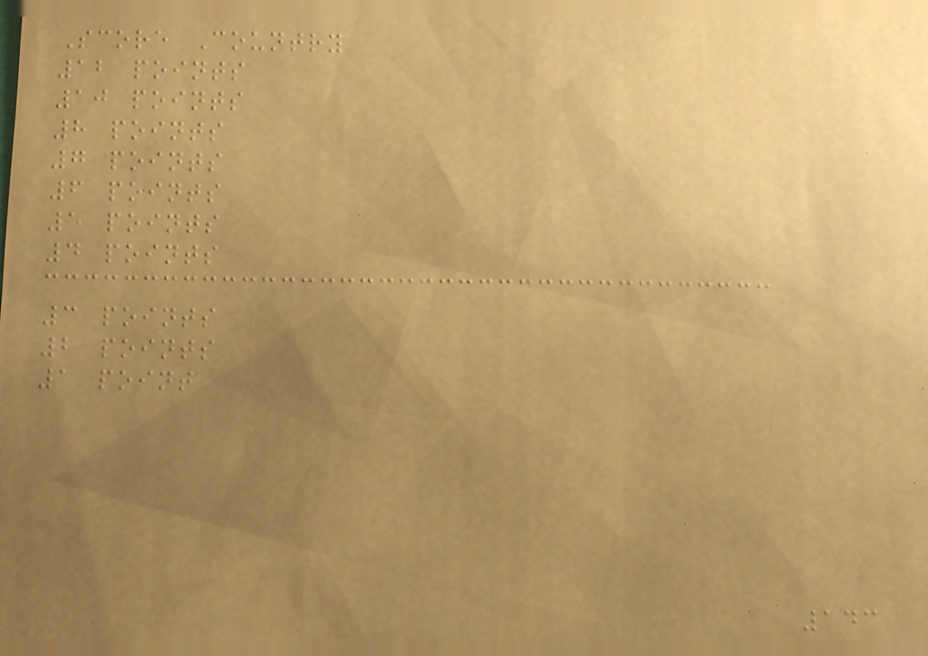Score Country
12 points
10 points
8 points
7 points
6 points
5 points
4 points
3 points
2 points
1 point
143
